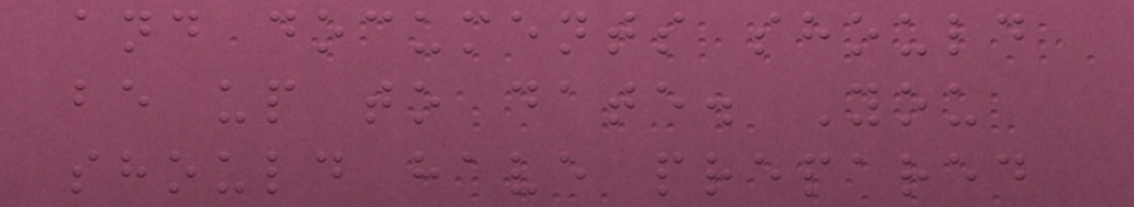and documents should
be up to date. You
should have prepared
